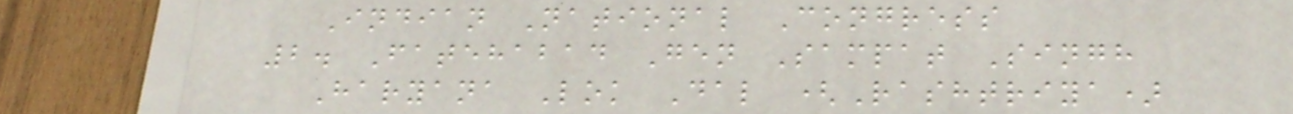Indian National Congress
2. Fatehabad Gen Sampat Singh
Haryana Lok Dal (Rashtriya)
